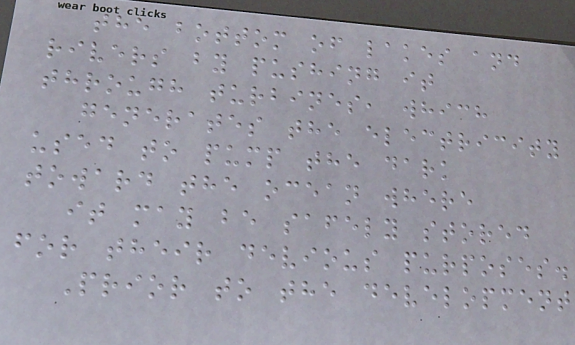the bottom of lakes and
rivers by pushing it
through turbines, which
generates the electricity
used to pump the dark
toward the ocean where
it may be safely stored
for their devious purposes.
Prior to the development
